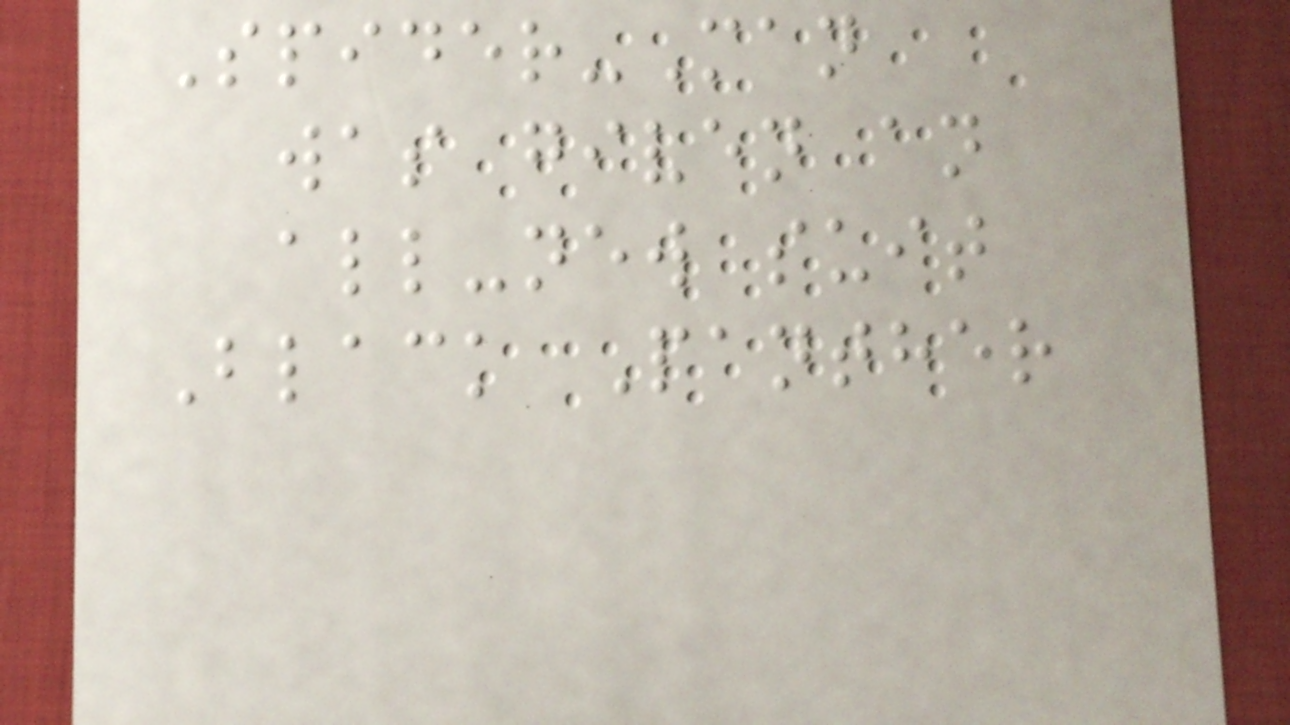Spider-Man
was given an
all-new suit
Black Panther
